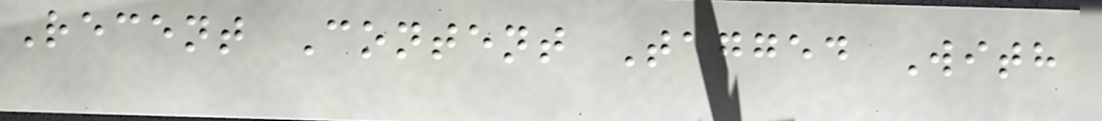Recent Content Tagged With
